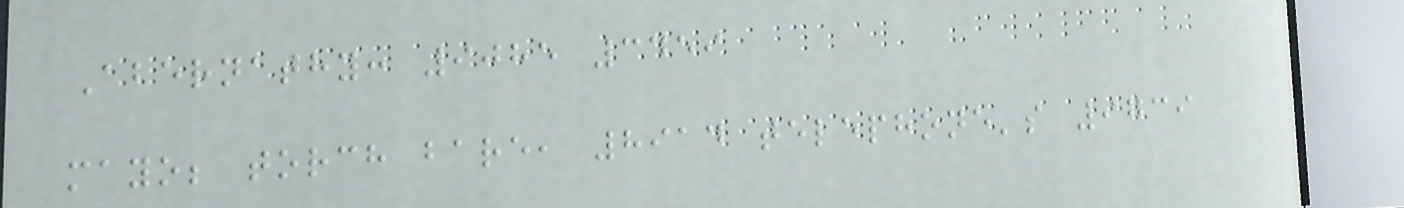Abernathy: 9085 3459
mayo; torch bare, 8914 telephone's 9739
